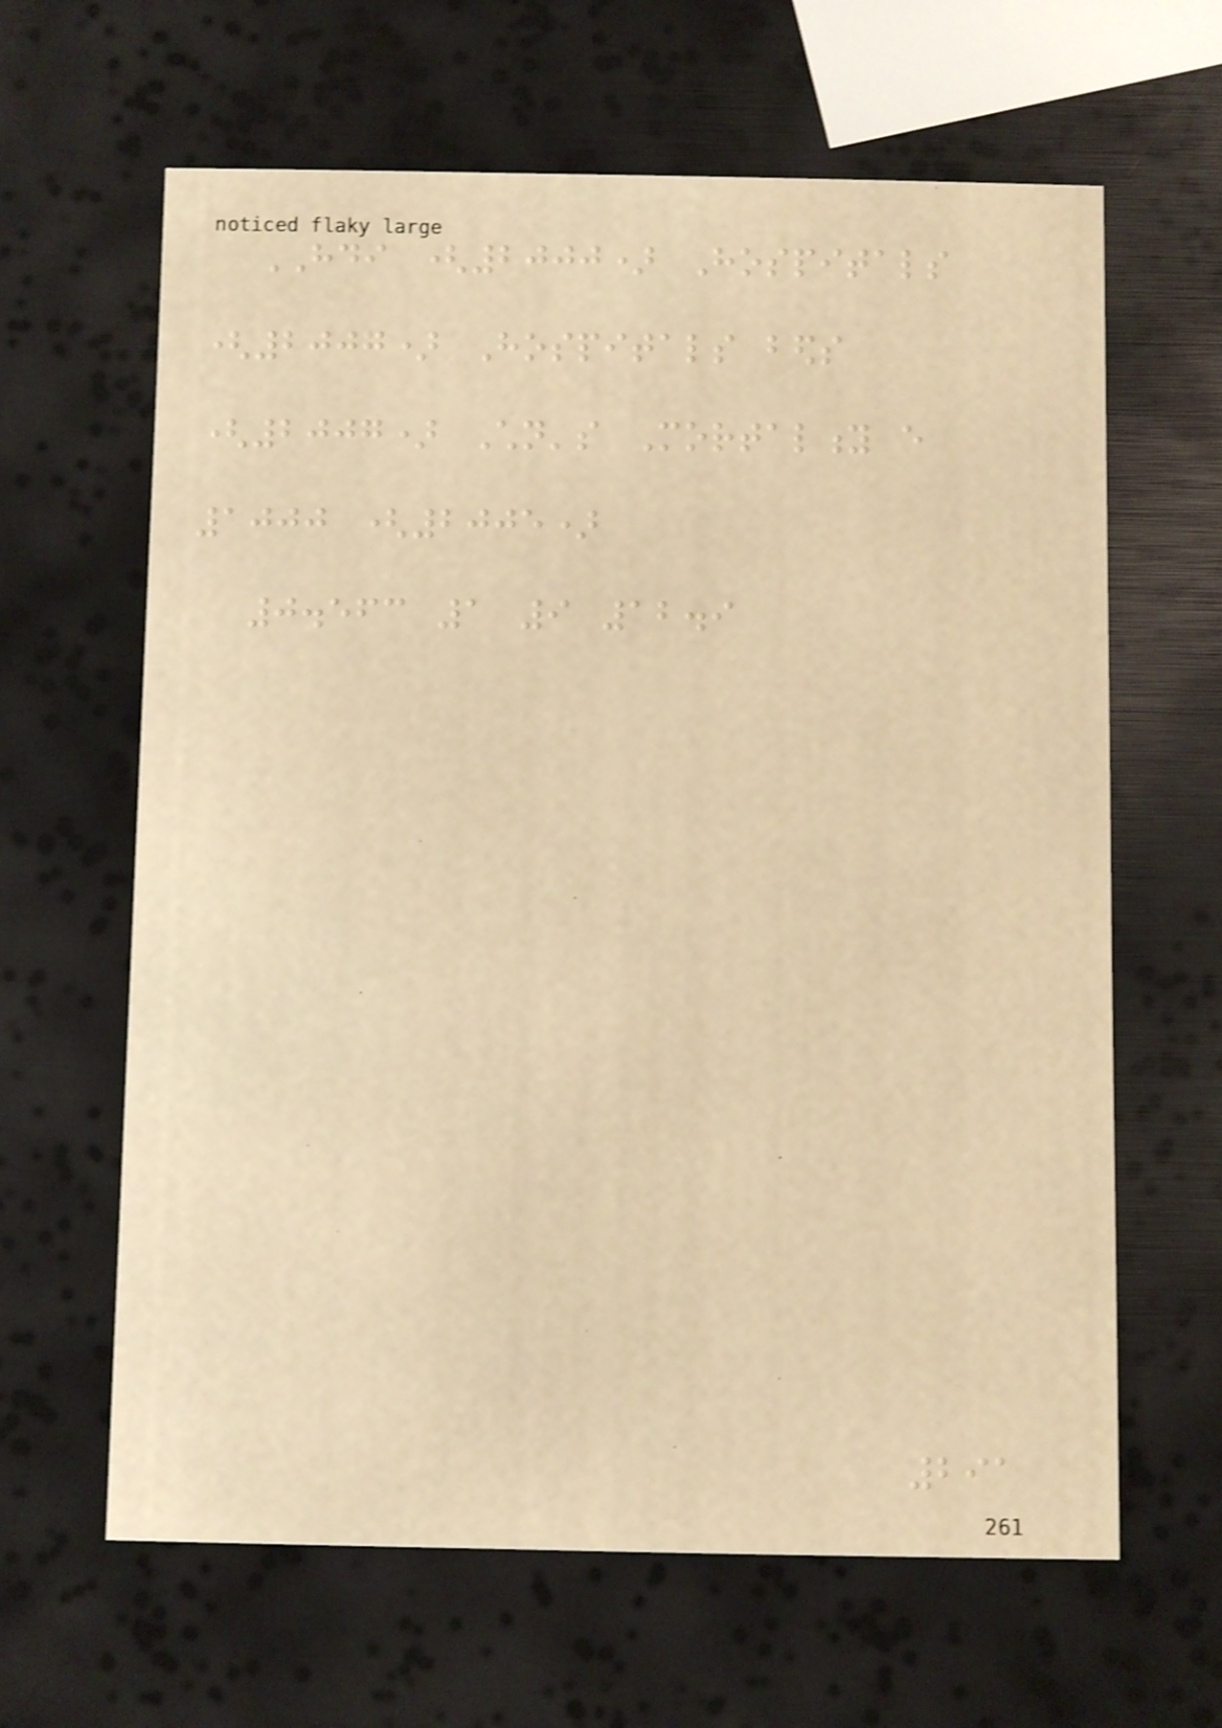HDI (2000) Hospitals
(2007) Hospitals beds
(2007) Children's Mortality every
1000 (2005)
0.563 1 9 12.9
291
